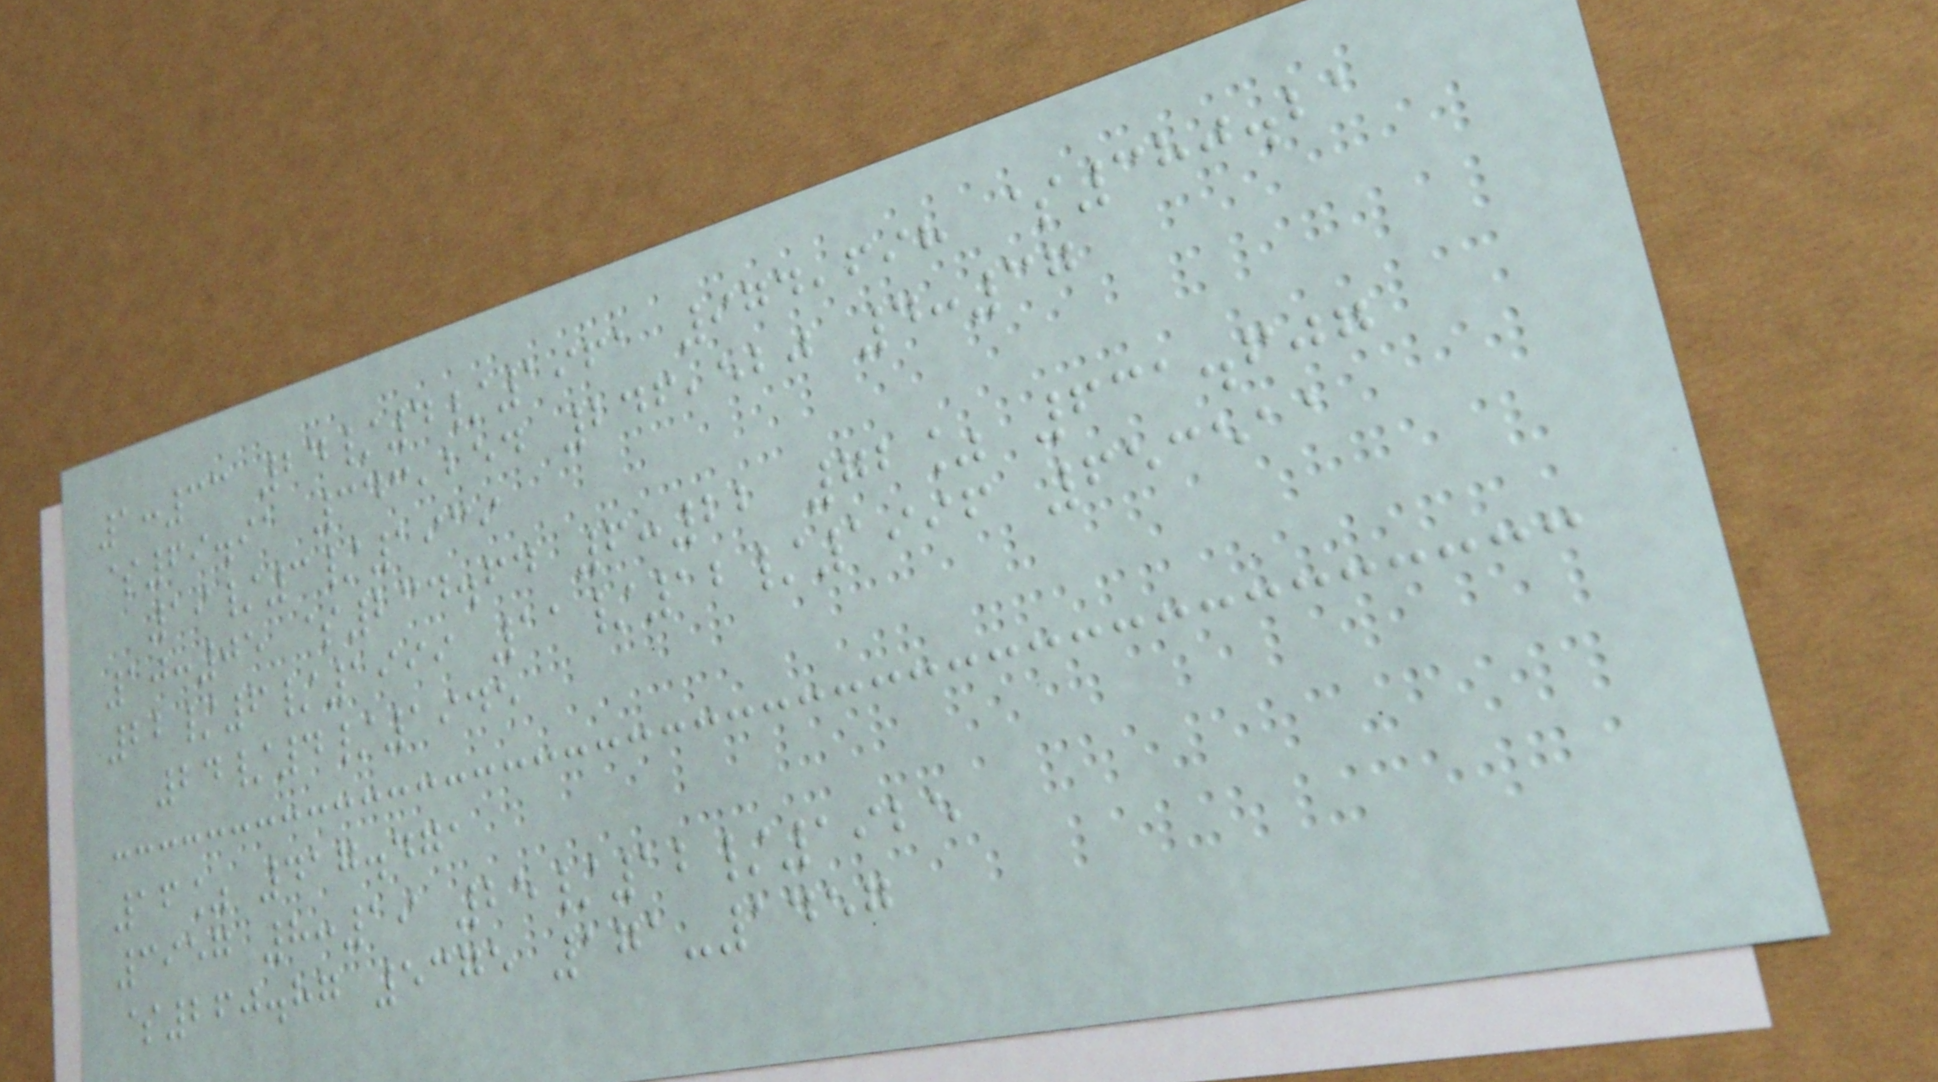1:33 24/4/1961 974,698 $380.21
$69.91 343,254 246,520 4:37
19/3/1939
10:05 $234.64 6:22 72% 631.607
22/6/1999 11/12/1996 653511
24/4/1945
16% 417.471
3957 8:19 25/12/1925
$260.87 5375 171-1457
